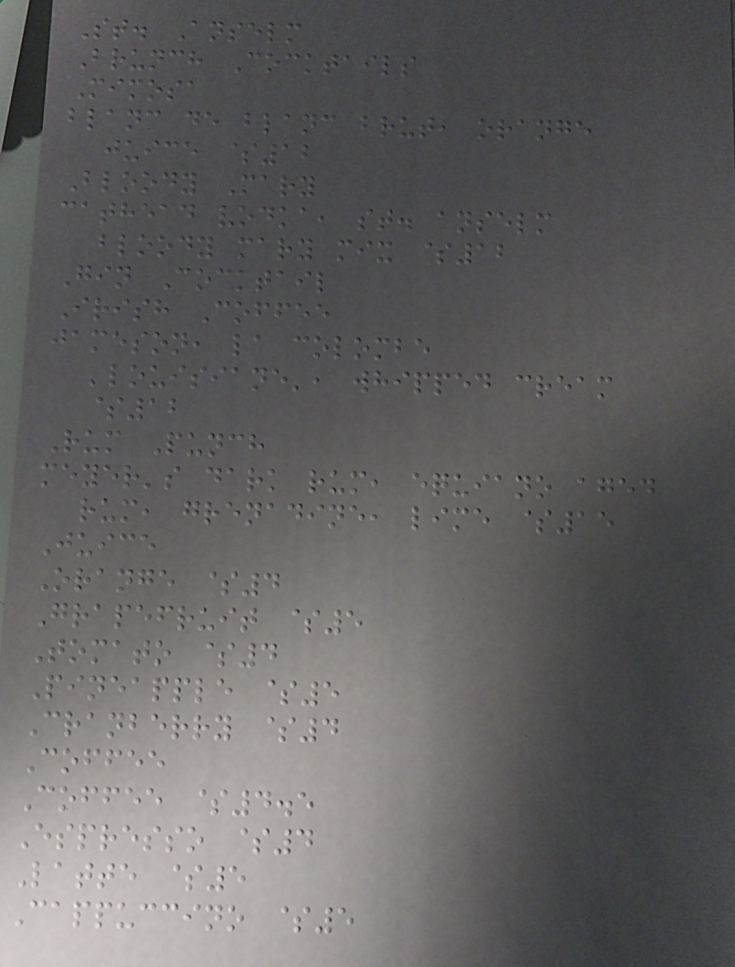St. Anselm
Brunch Cocktails
Mimosa
blanc de blanc brut, orange
juice $12
Bloody Mary
cathead vodka, st. anselm
bloody mary mix $12
Gin Cocktail
Irish Coffee
jameson, la colombe
'louisiane', whipped cream
$12
Rum Punch
meyer's dark rum, equiano aged
rum, grenadine, lime $15
Juice
Orange $4
Grapefruit $5
Tomato $4
Pineapple $5
Cranberry $4
Coffee
Coffee $4.5
Espresso $4
Latte $5
Cappuccino $5
